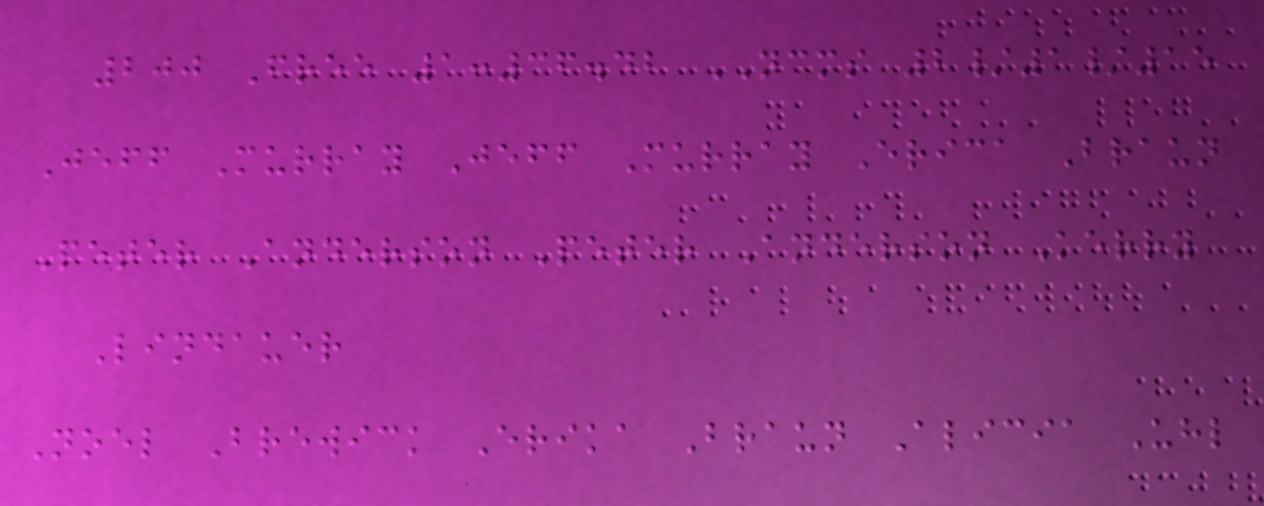200 Free 1:36.42 NCMS 2/1/15
Jeff Murray Jeff Murray Erica Braun
Peter Anderson Peter Anderson Kerry
Lindauer
Noel Brewick Erika Braun Alicia Uhl
